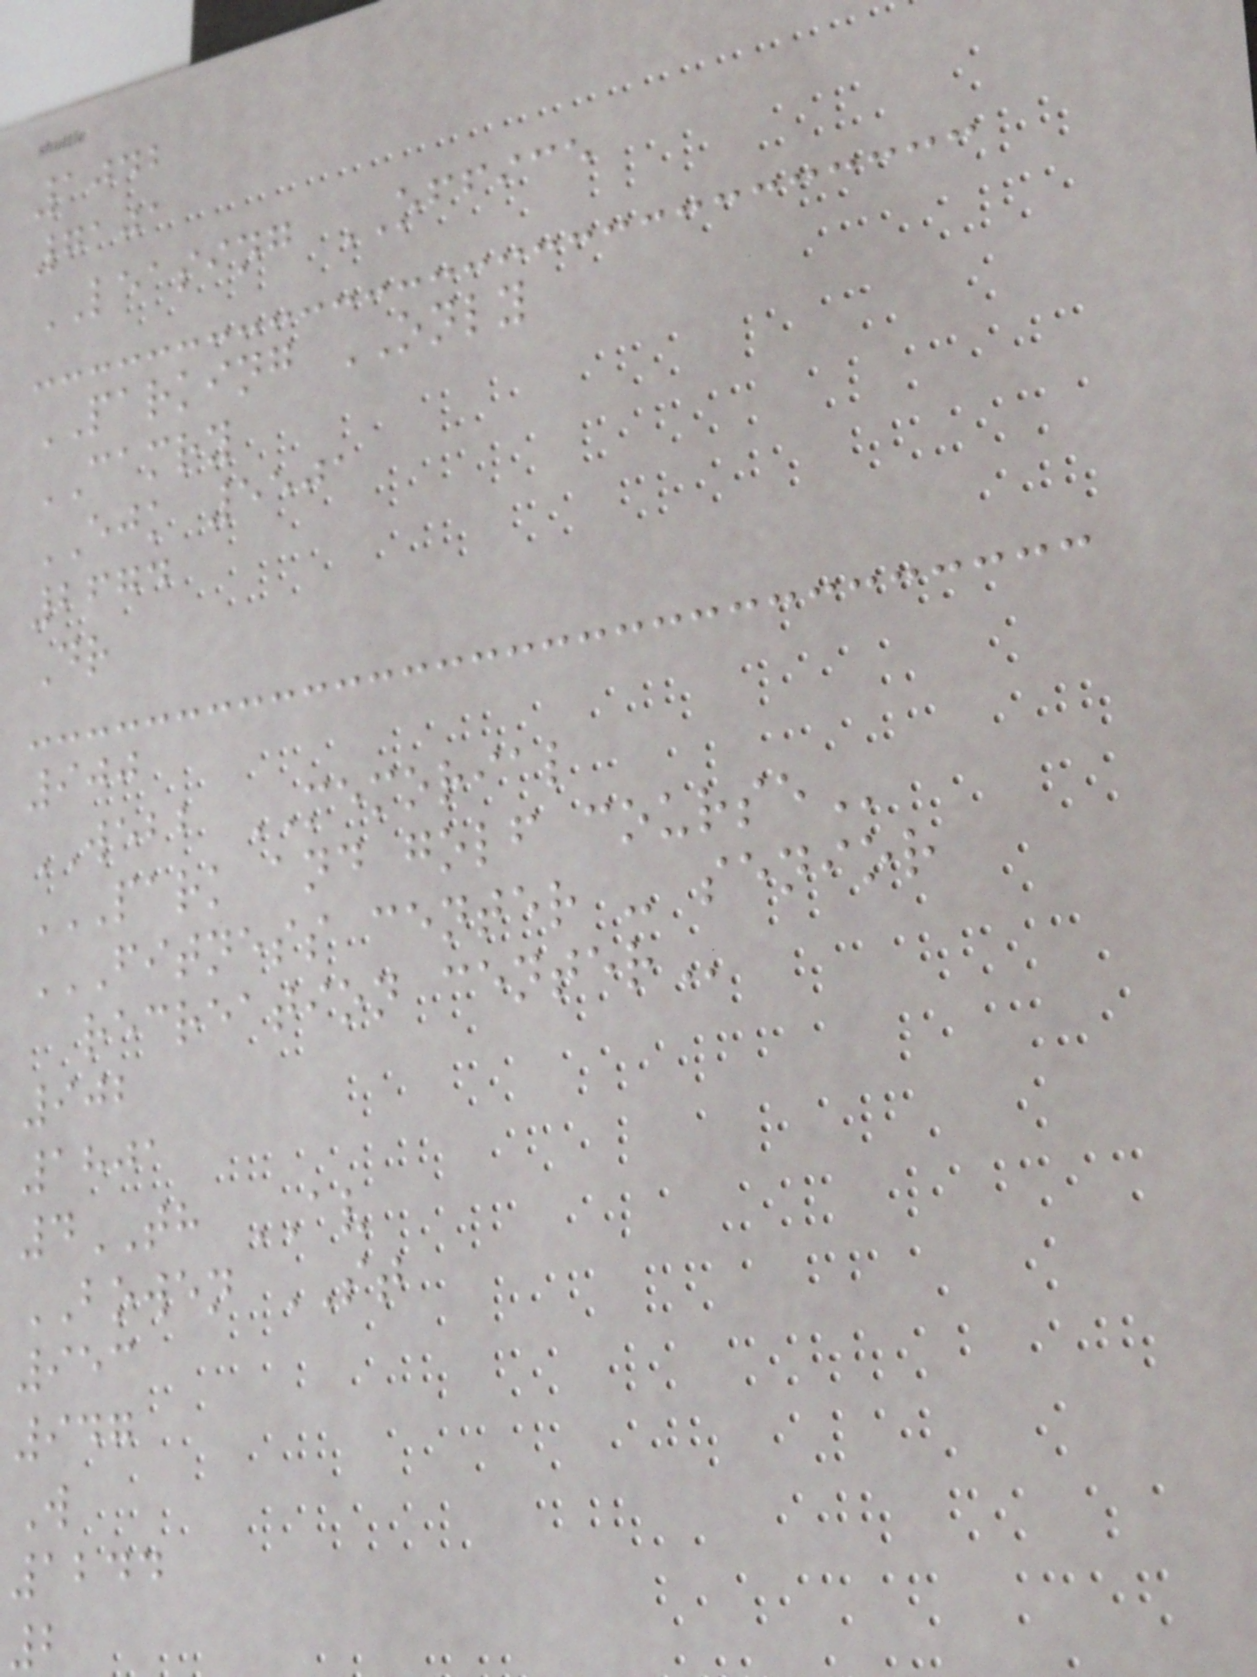1042
7101
LEASING OFFICE
PARKING ONLY
CAMRY
EJK 5501
2674
Dr
900
WEBB MEMORIAL
PARK AND GOLF COURSE
FITNESS CENTER - SENIOR
recreation
902
1801
4TH AV
BOWEN ST
953
947
W
1244
2
